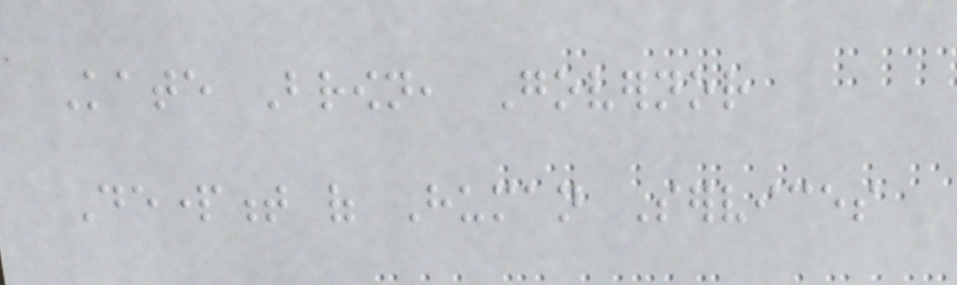Kate Brown, Governor
Department of Human Services
